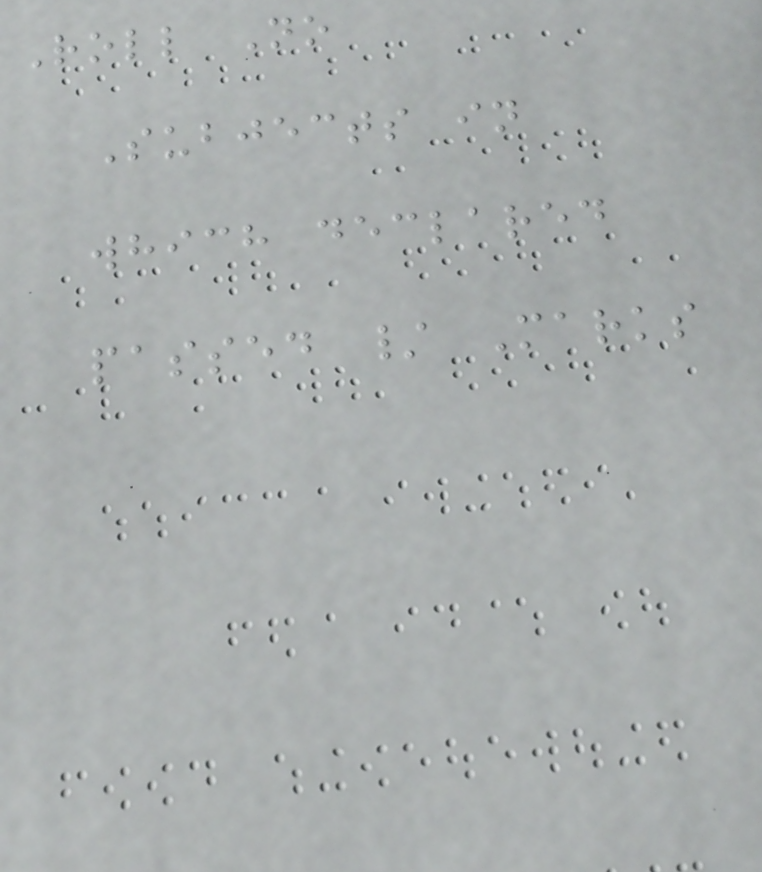Roll No
Subjects in
which declared
passed / Marks
